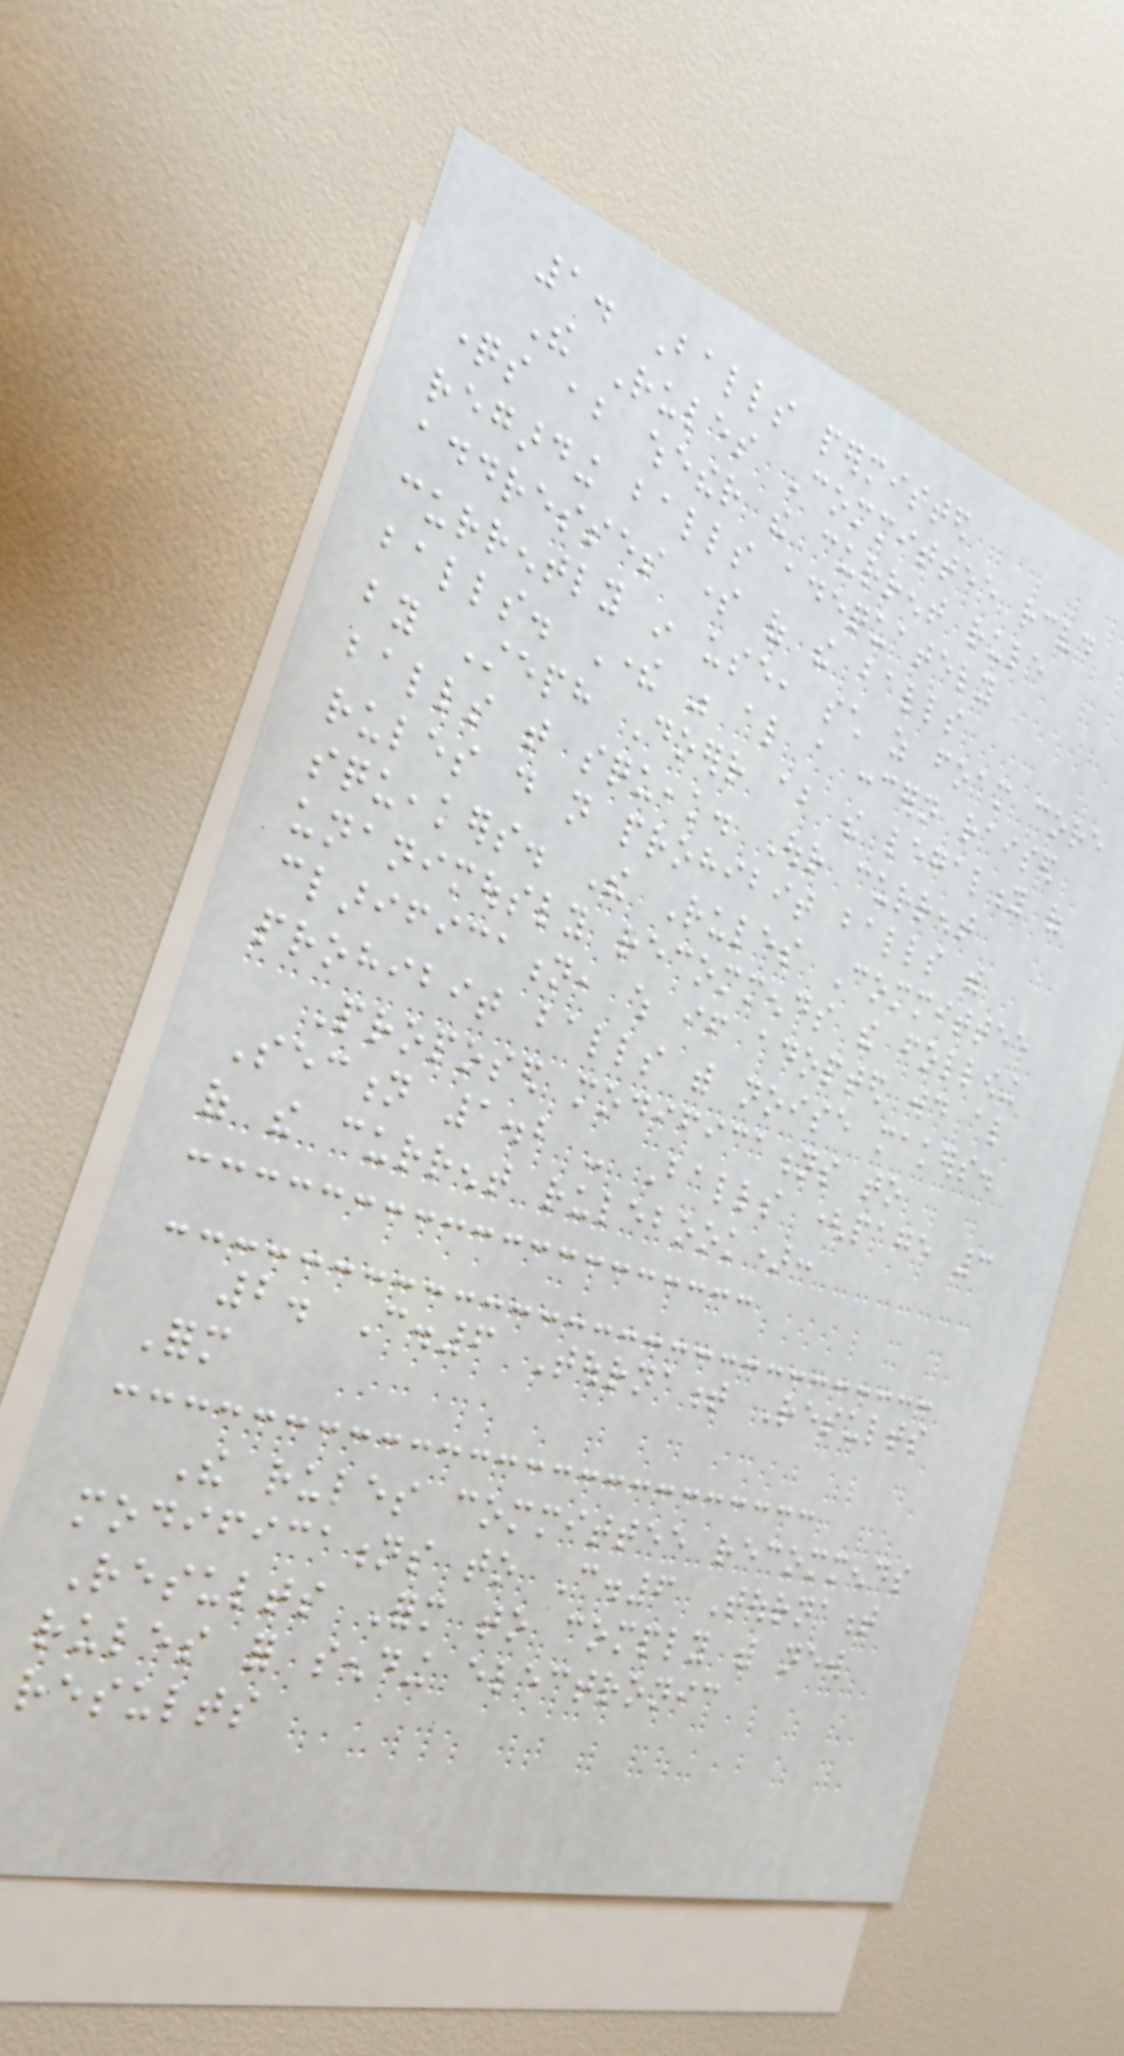1. Balls permitted
The Rules Committee received
questions about whether the current rule
regarding balls adequately
addresses some of the balls
currently in use, such as foam core
balls. There was also a concern raised
by Steph Doerr about the legality of
balls that squeak. Our current
rules do not prohibit balls with
squeakers. The Rules Committee
unanimously recommends the following
clarification, which if adopted would also
prohibit balls with noise makers.
Proposed modifications to
Section 1.2 - Balls (page 3
of the current rulebook):
2. C.6 Tournament Results
Form
The rules committee recommends
modifications to C.6 Tournament
Results Form to comply with new
rules for sending electronic
results
